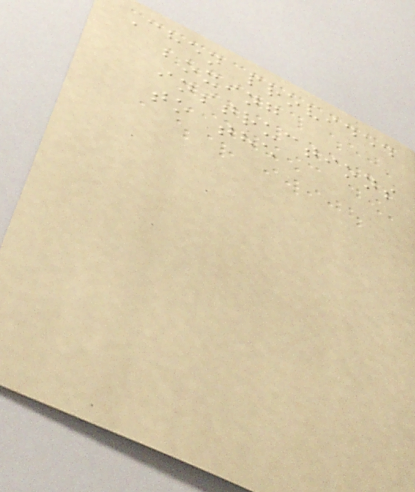Chen provided
boxing
instructions
to the
